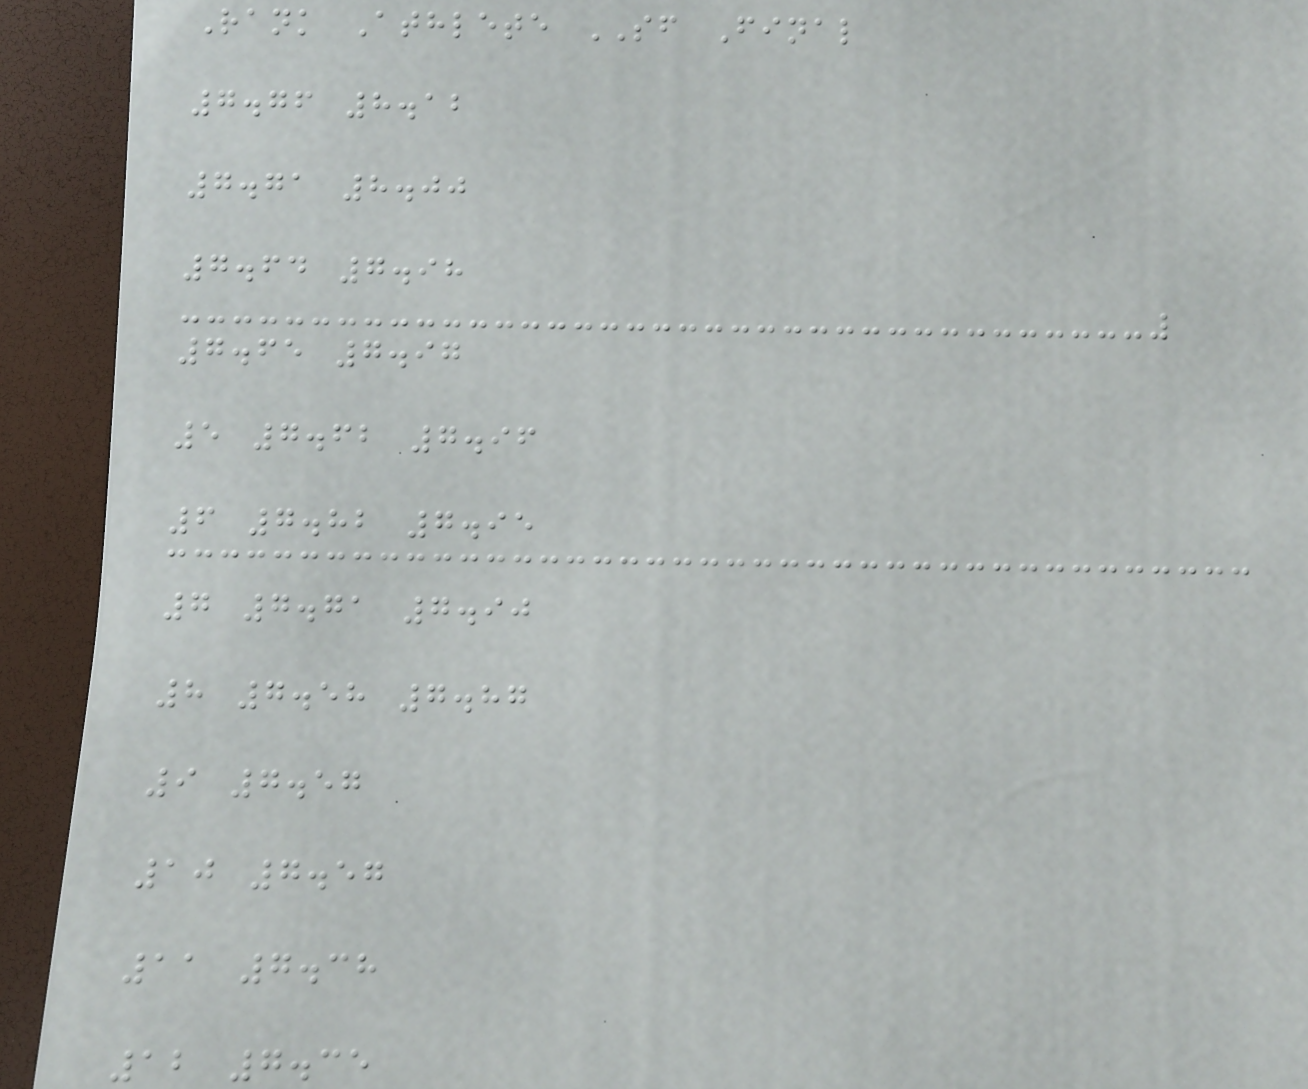Rank Athlete SF Final
7.76 8.12
7.71 8.00
7.64 7.98
7.65 7.97
5 7.62 7.96
6 7.82 7.95
7 7.71 7.90
8 7.58 7.87
9 7.57
10 7.57
11 7.38
12 7.35
